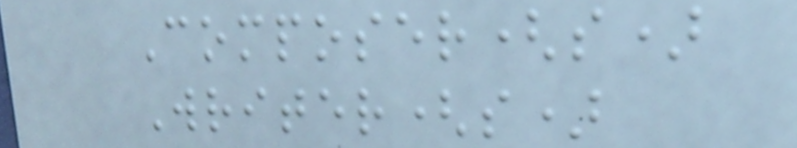Composer(s)
Writer(s)
